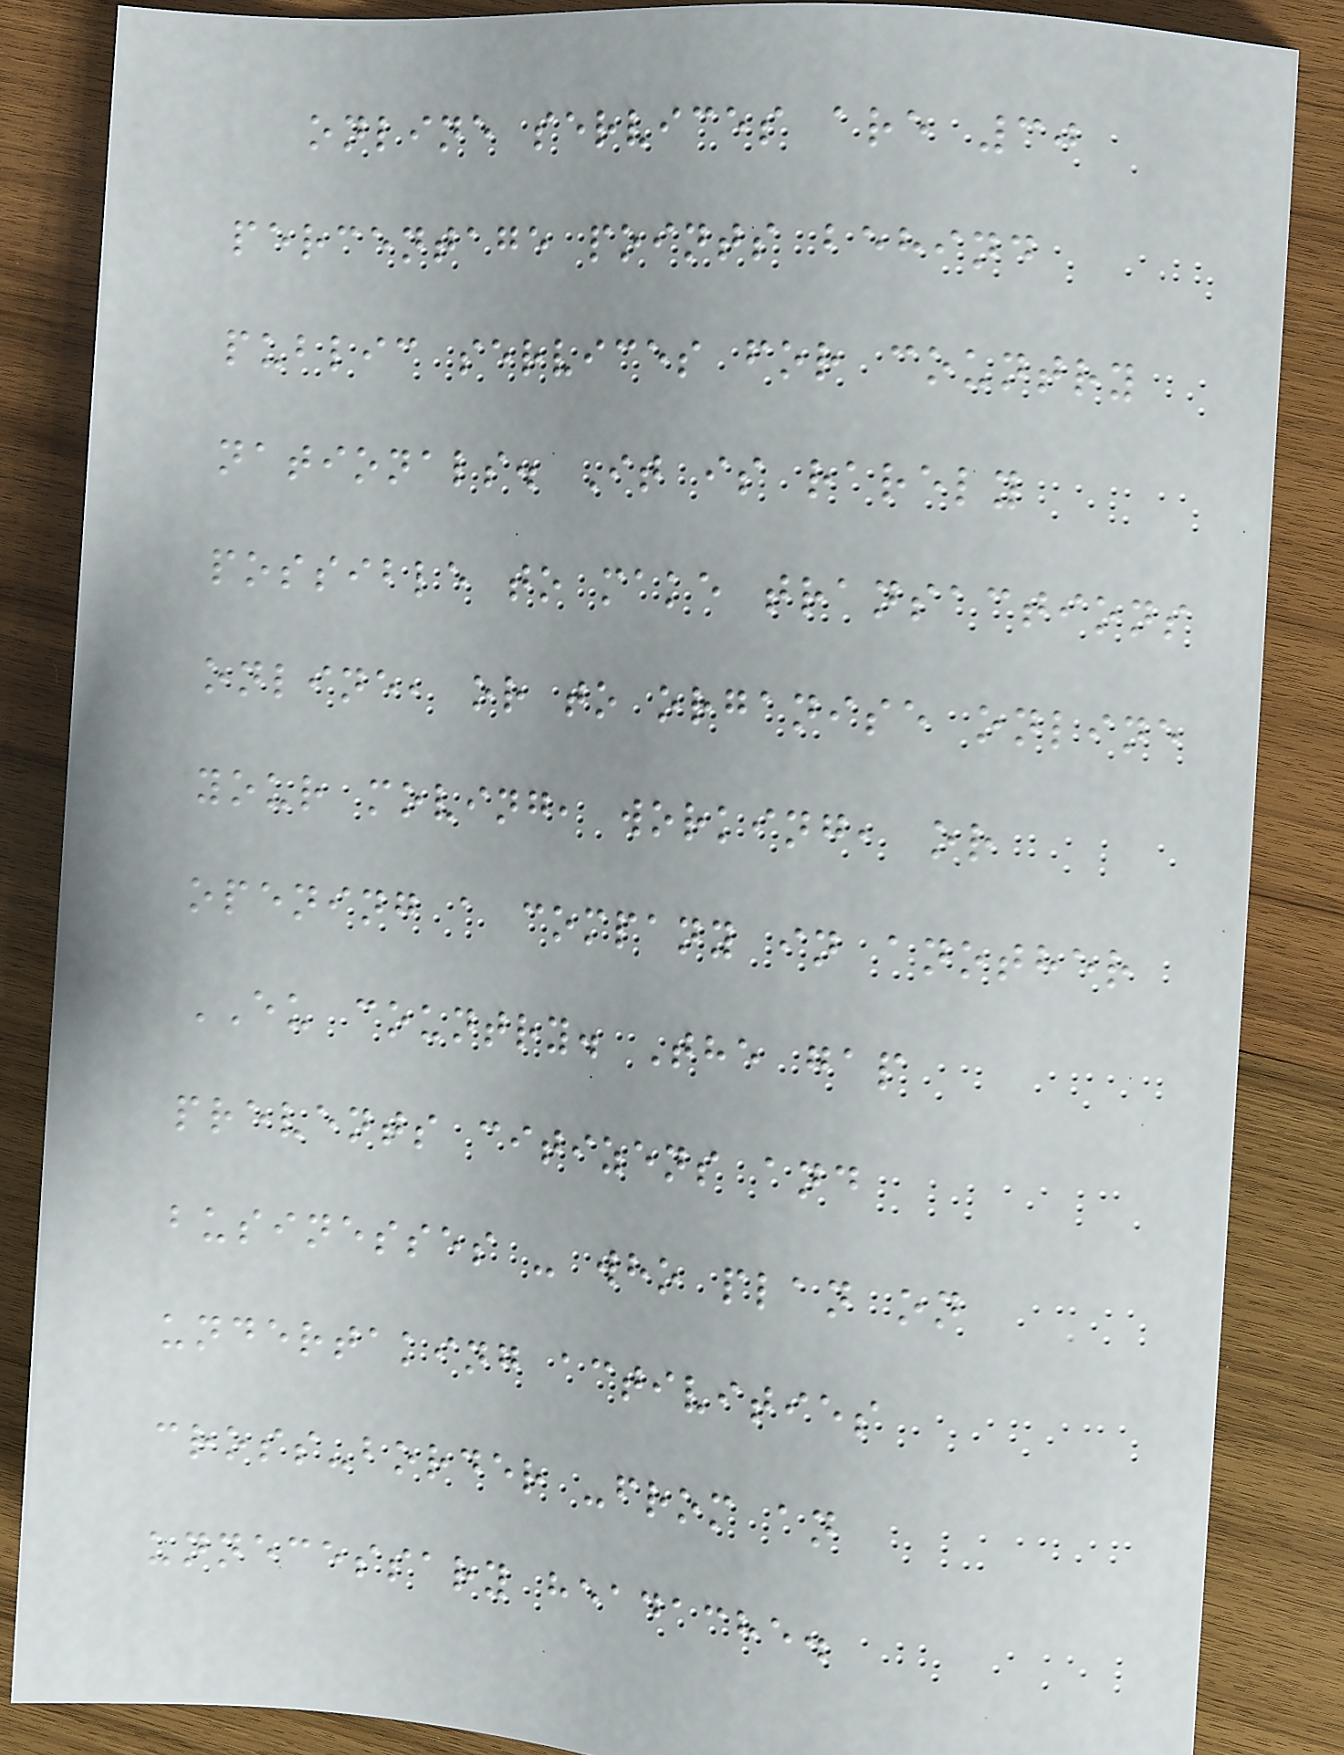online services are 30
percentage points behind
public services for country
nationals. It is rarely
possible to make transactions
online, or to organise online
your moving, working, or
opening a company in another
EU country. The gap
prevents citizens and
businesses - who plan on
undertaking activities
cross-border -from an
unnecessary headache.
